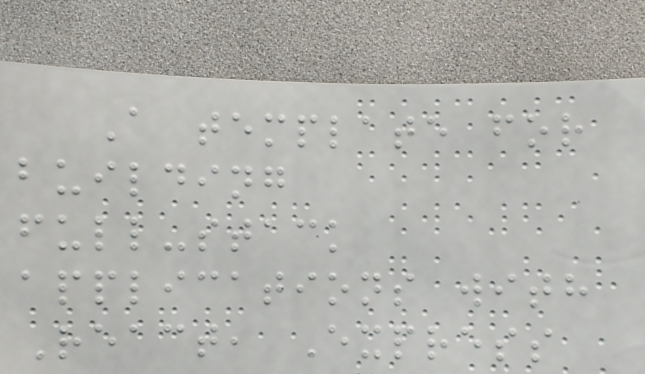A template for
building
full-stack
applications with
React, Express
